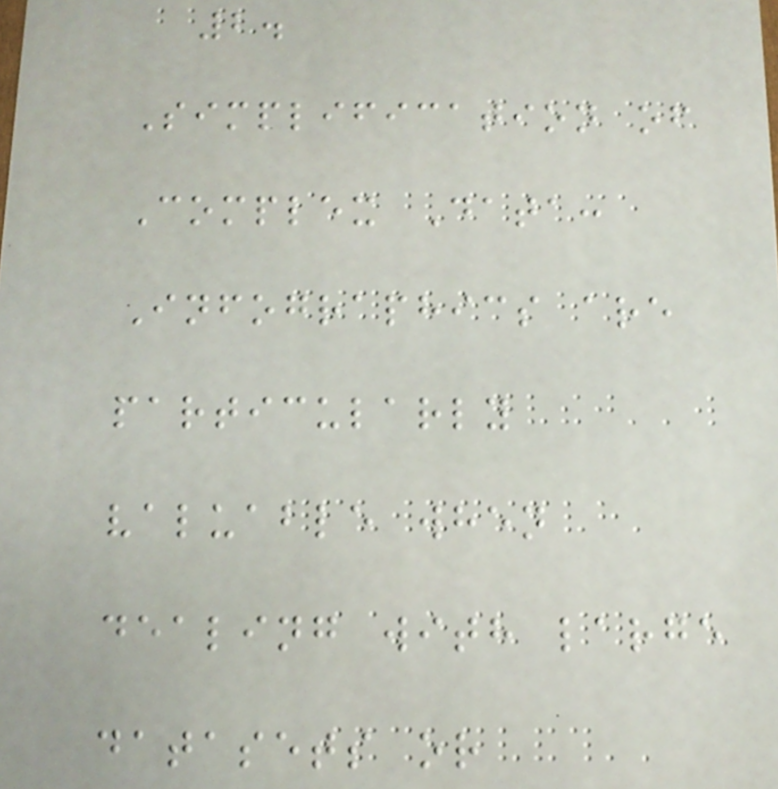2.
Simplification of
Complex Data:
Infographics are
particularly
valuable when
dealing with large
datasets or
